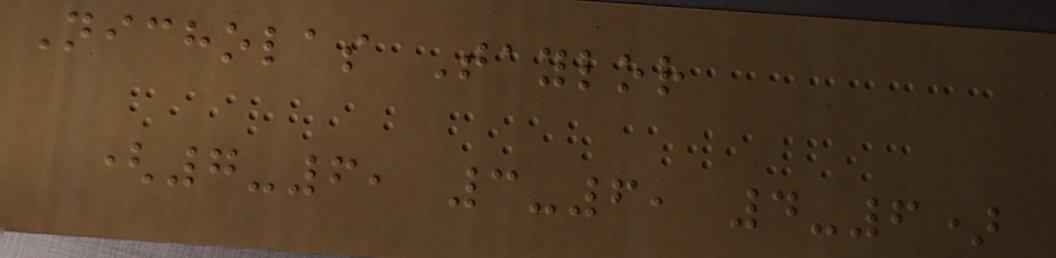Nicholas Taylor
(7-6, 3-6, 4-6)
